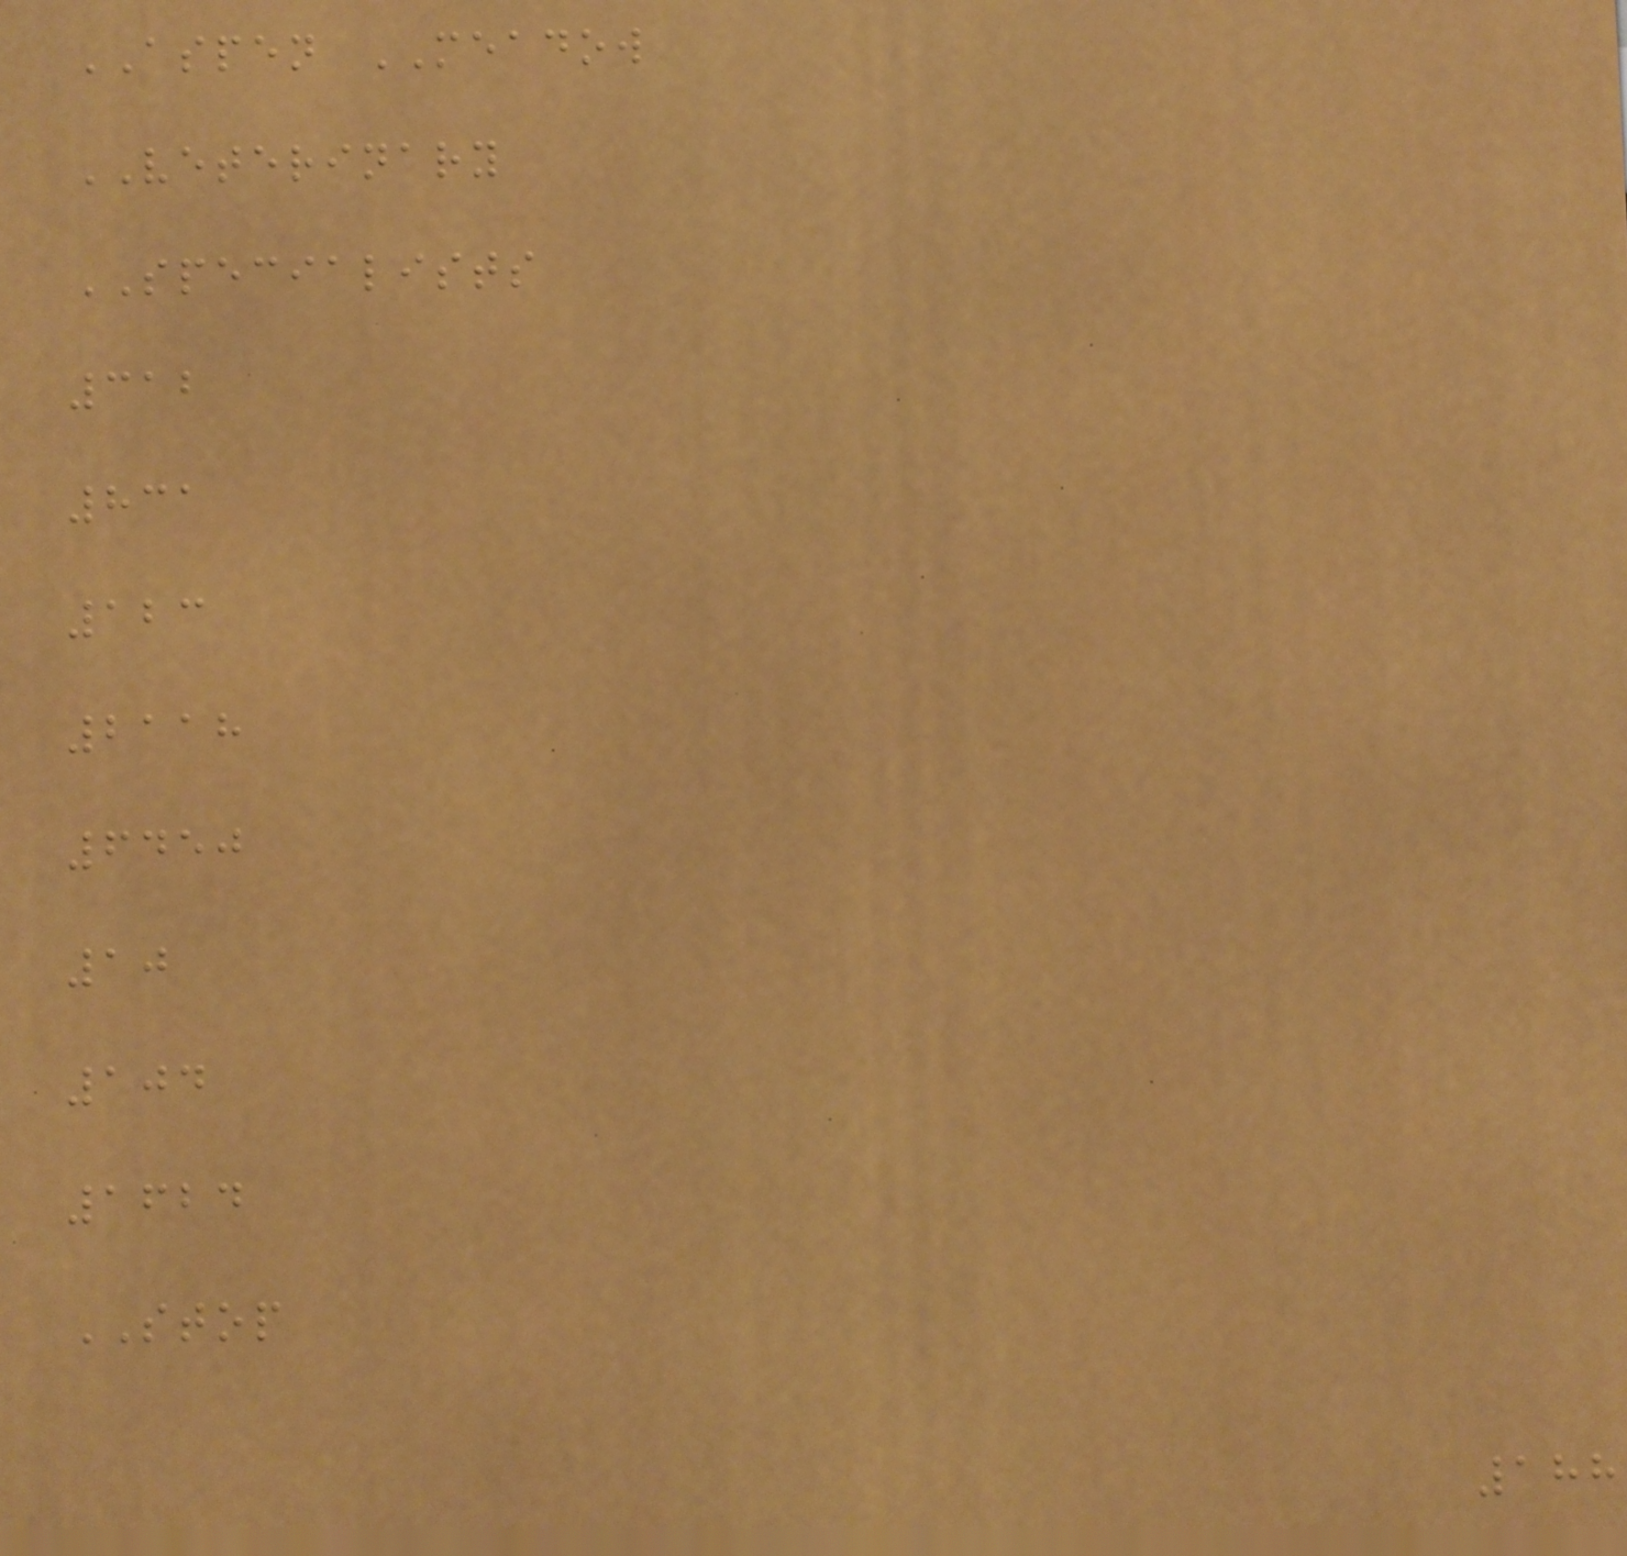ASPEN MEADOW
VETERINARY
SPECIALISTS
312
831
123
2118
6450
10
104
1624
STOP
188
